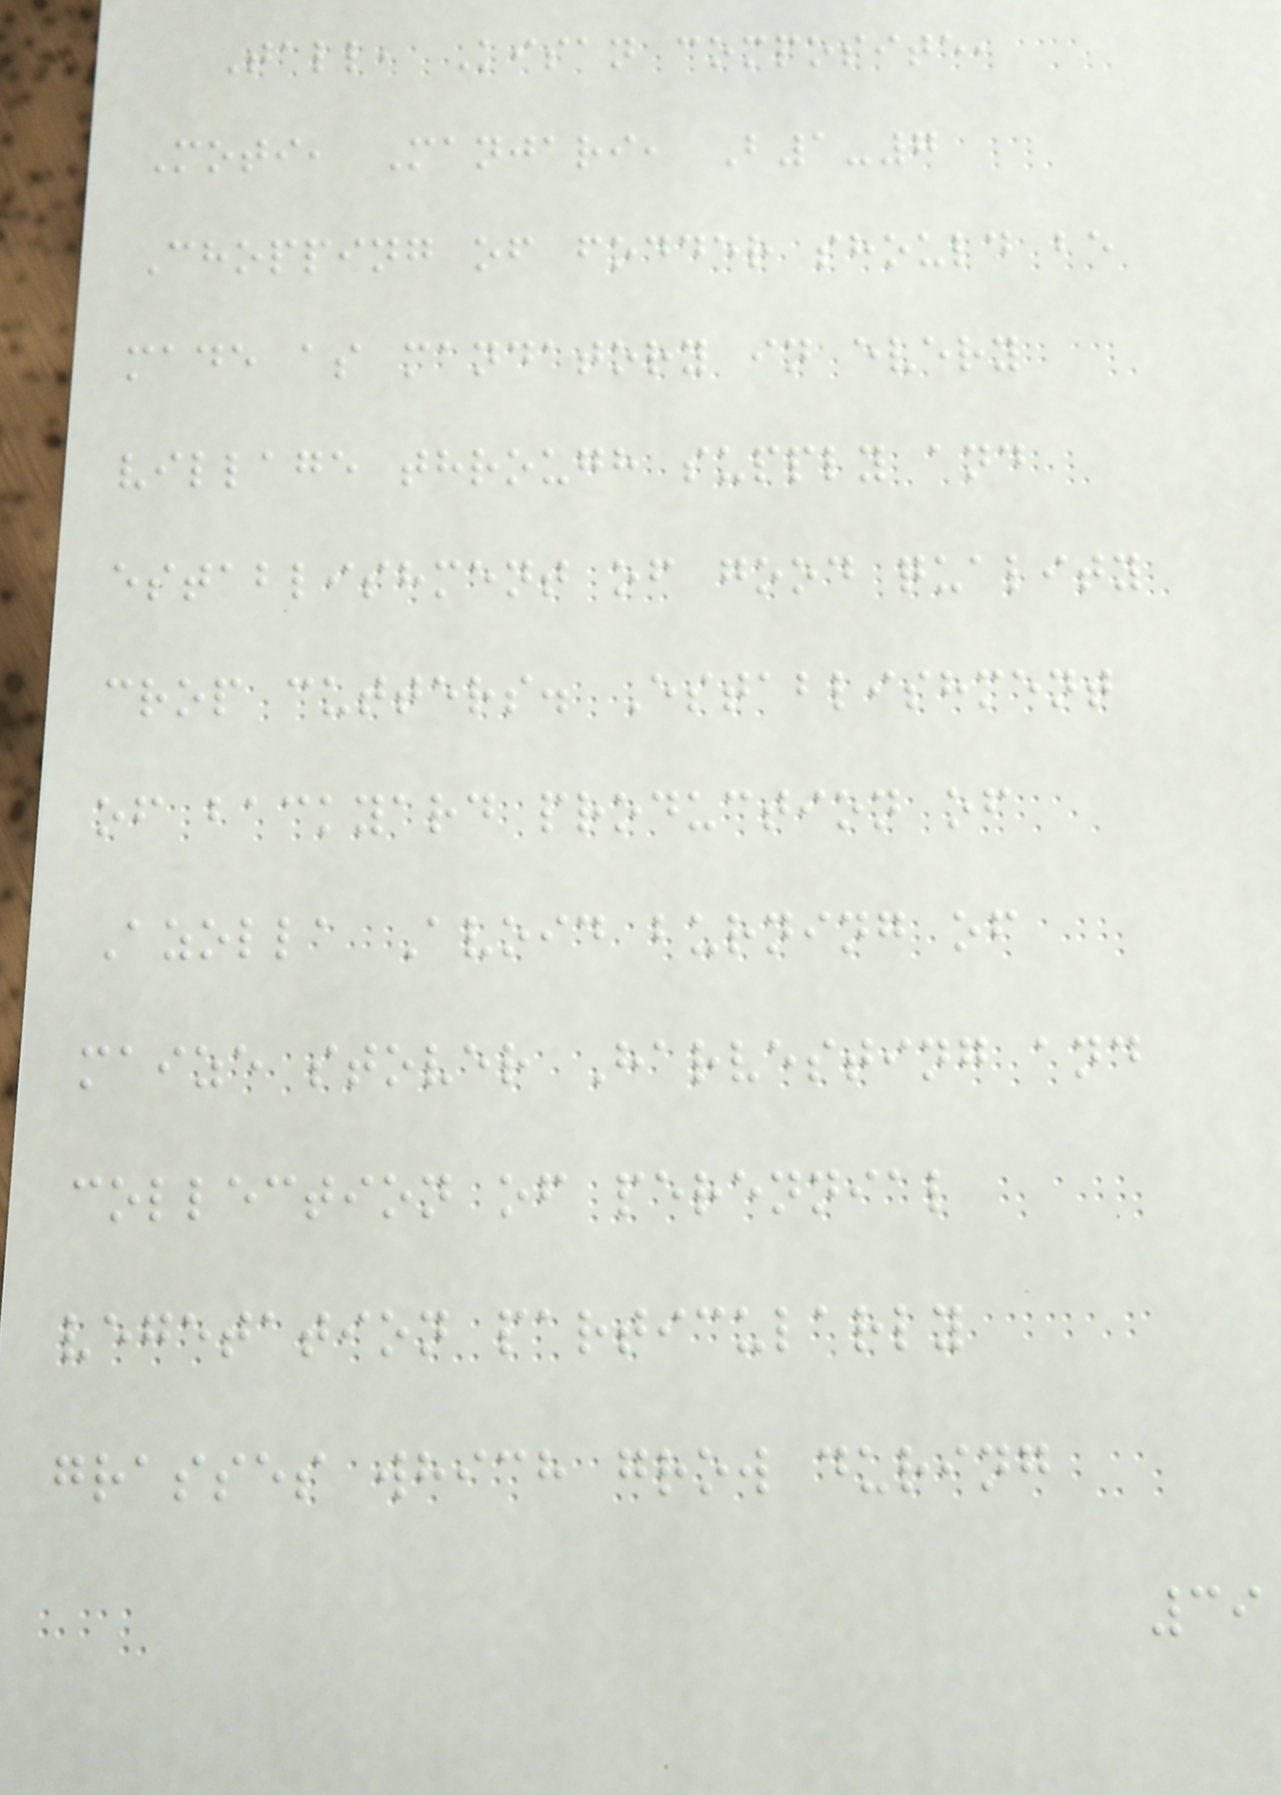Tall, Kisan composite,
Moti, Manjari, B1-7
Chopping of fodder should be
made as mandatory in every
village through supply and
establishment of good quality
crop cutters. Establishment
of backyard production of
Azolla Avoid burning of
maize stover Harvesting and
collection of perennial
vegetation particularly
grasses which grow during
39
